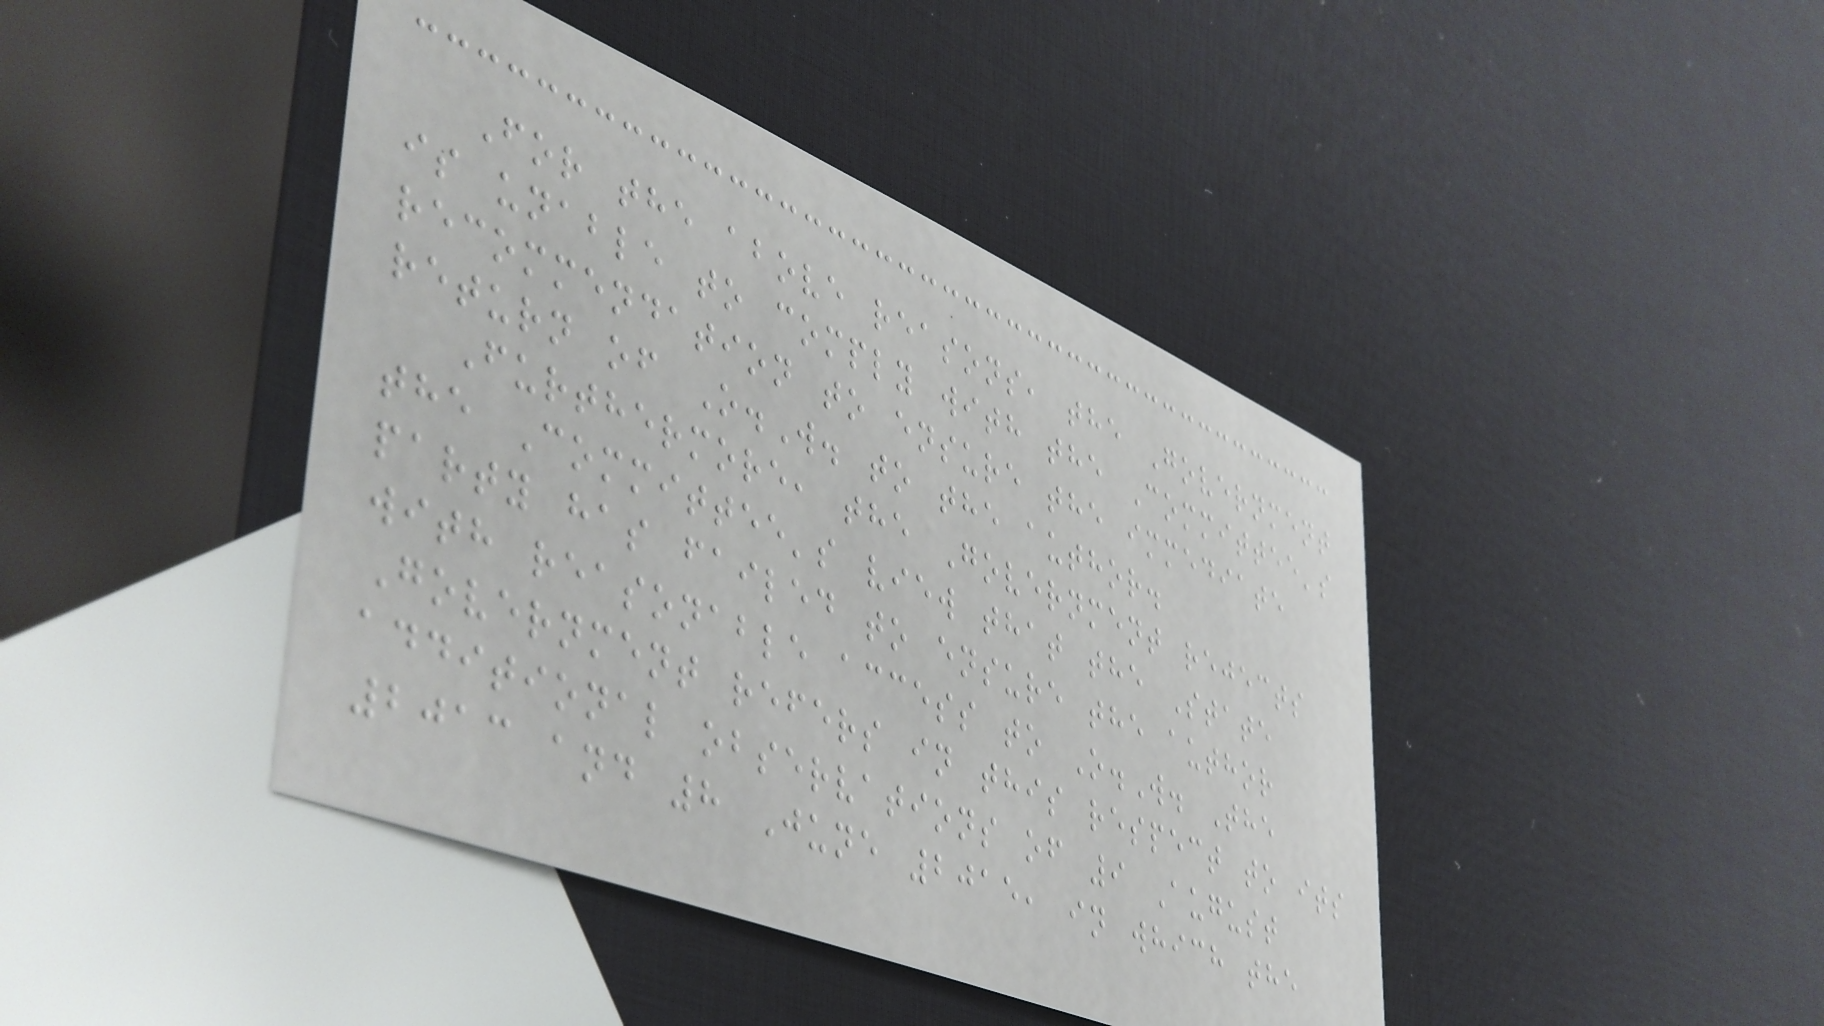For the above reasons, the Government
is unable to comply with the Committee's
recommendation to ensure the immediate
return of O.W. to the author.
Furthermore, the Government rejects
the Committee's view that the State
party has failed to ensure the author
with reasonable access to O.W. The
Government refers in this respect to its
additional observations of 9 August
2013 and 8 June 2015, in which the
